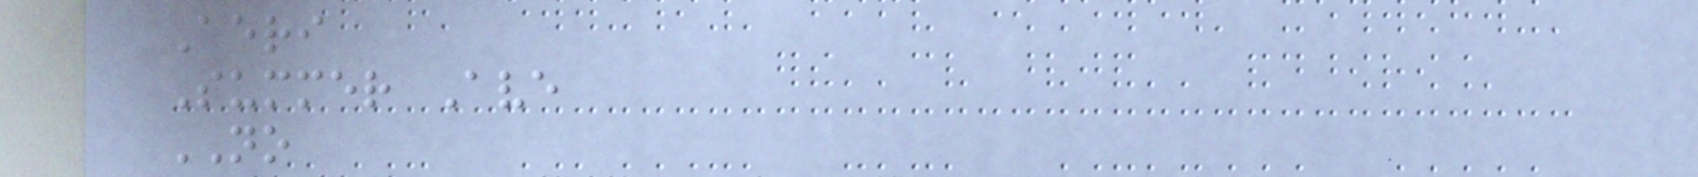Aeri
Summer Ave
NO
